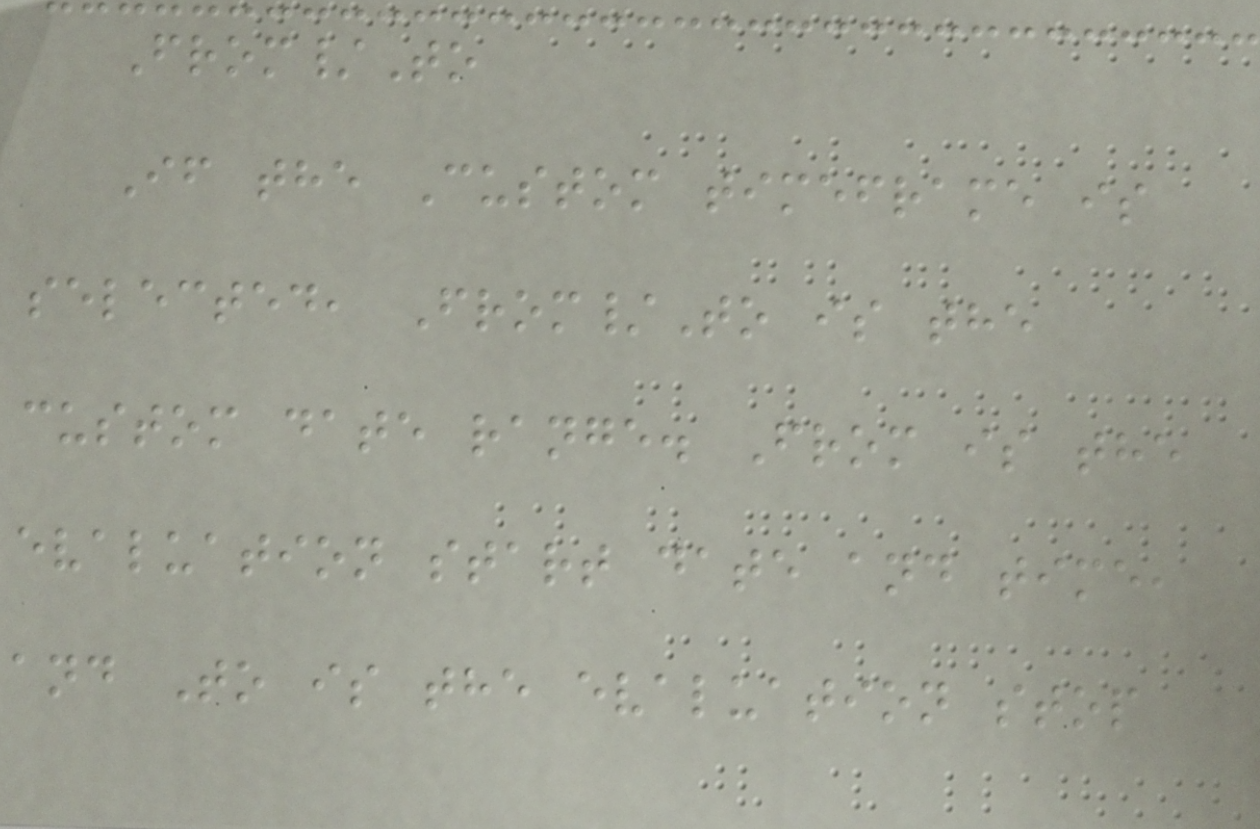From/To
If the Custom timeframe is
selected, From/To is the
custom date range. From is the
evaluation start date and time,
and To is the evaluation stop
